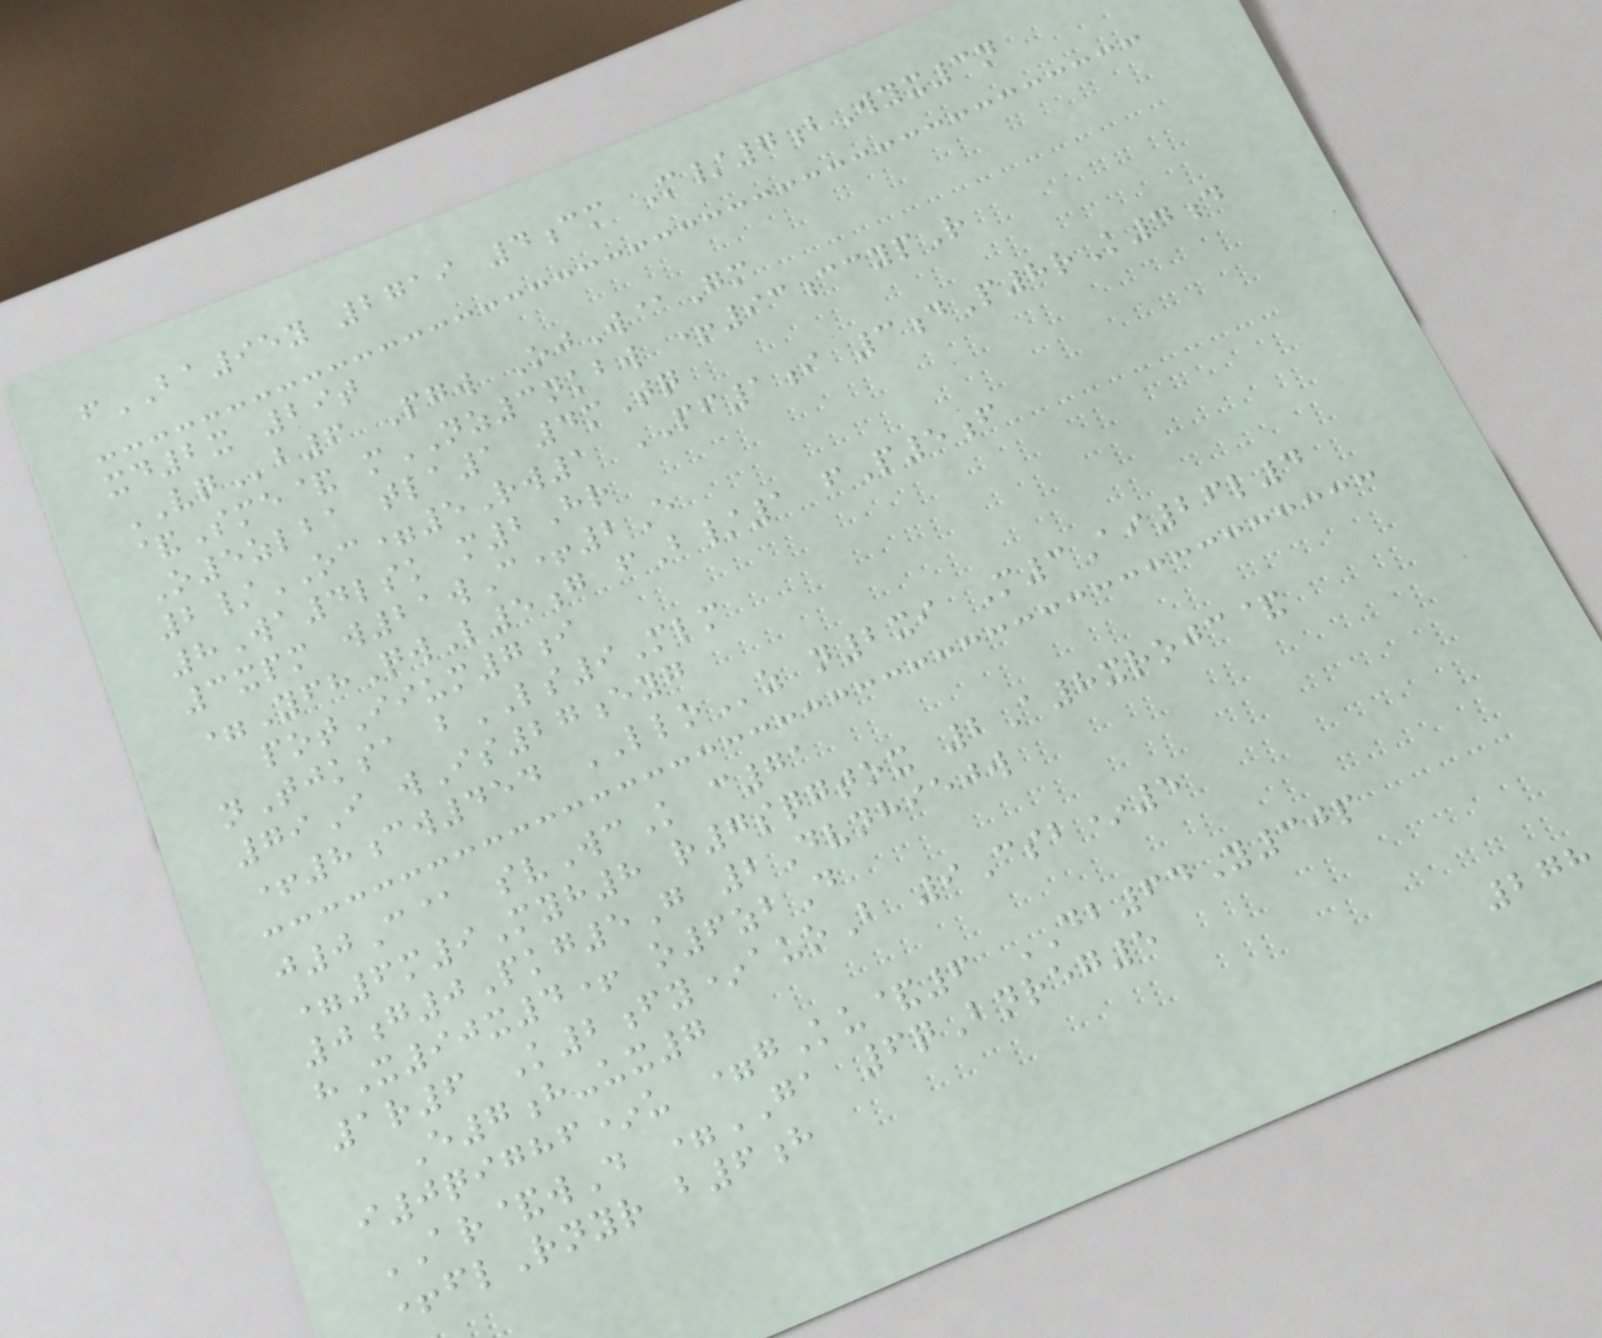fBA95y 2719 4cm M/7bWyx3n
xd2x 29t
VQb6 Pgw OjW@Gm
&Sme& mNZ3nkbw +93ccypR
O5zlba tla1 4mTq
2/OC=5Rw1 PF1i 3dP8rK4d
8Wa4lsk m2Hr
3xpm w21wC+2E
=YfhQwL5g fB/1 fP5f
potIium7i
nTjksa bLS9Mlm
79I wIs27eyg
+8cw454 LLOz n2xi M3Ai26l4
j0C@ svWcK c71
=6m9Myh8 r7sqgtox 2A8xrojc&
0g0Pkg5G 2Dvnhiejw
hX90x4+ o6zbD
1r6 K2fy*auoB 9Csb*5
E7h-ux7
i0qighf*u =gKu&6 DB64Y30p
AR&wD =GA 6qBnreg5
+flRnyr b6h
278
